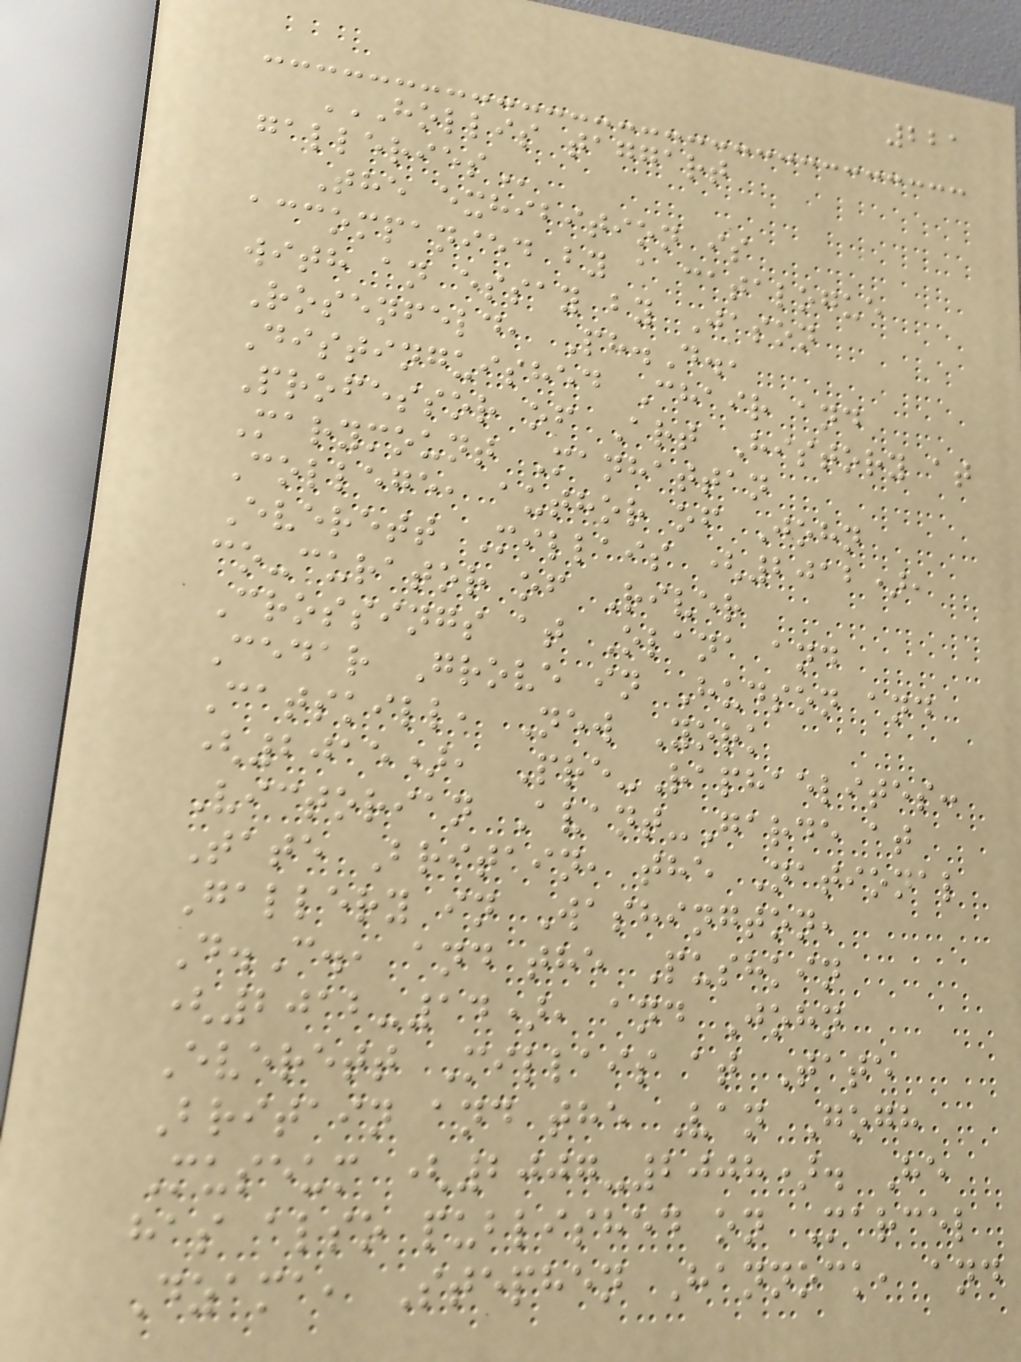221
HOLLIS TAGGART
GALLERIES
The exhibition is
accompanied by a catalogue
with an essay by Jason
Rosenfeld, Ph.D.,
Distinguished Chair and
Professor of Art History at
Marymount Manhattan
College, author of John
Everett Millais (2012),
co-curator of River
Crossings at Olana and
Cedar Grove in Hudson and
Catskill, New York
(2015), Pre-Raphaelites:
Victorian Avant-Garde at
Tate Britain, the National
Gallery in Washington,
D.C., and the Pushkin
(2012-14), and John
Everett Millais at Tate
Britain and the Van Gogh
Museum (2007-2008). He
has also published on Marcel
Dzama, Stephen Hannock, and
